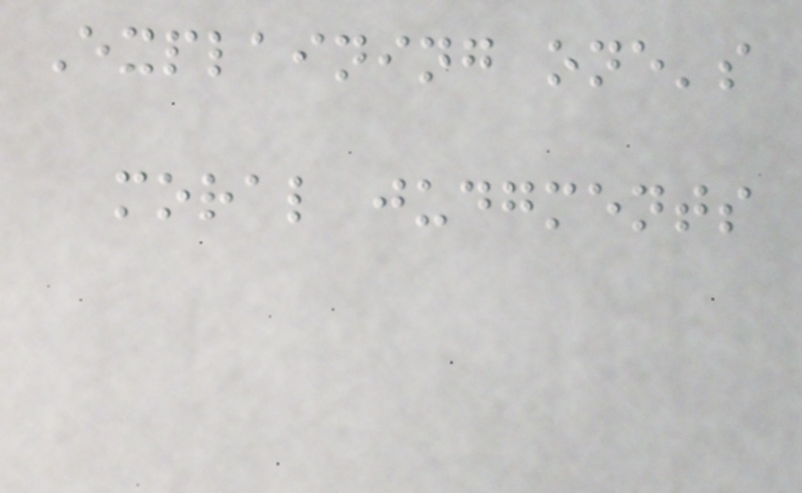Explaining one's
moral judgments
